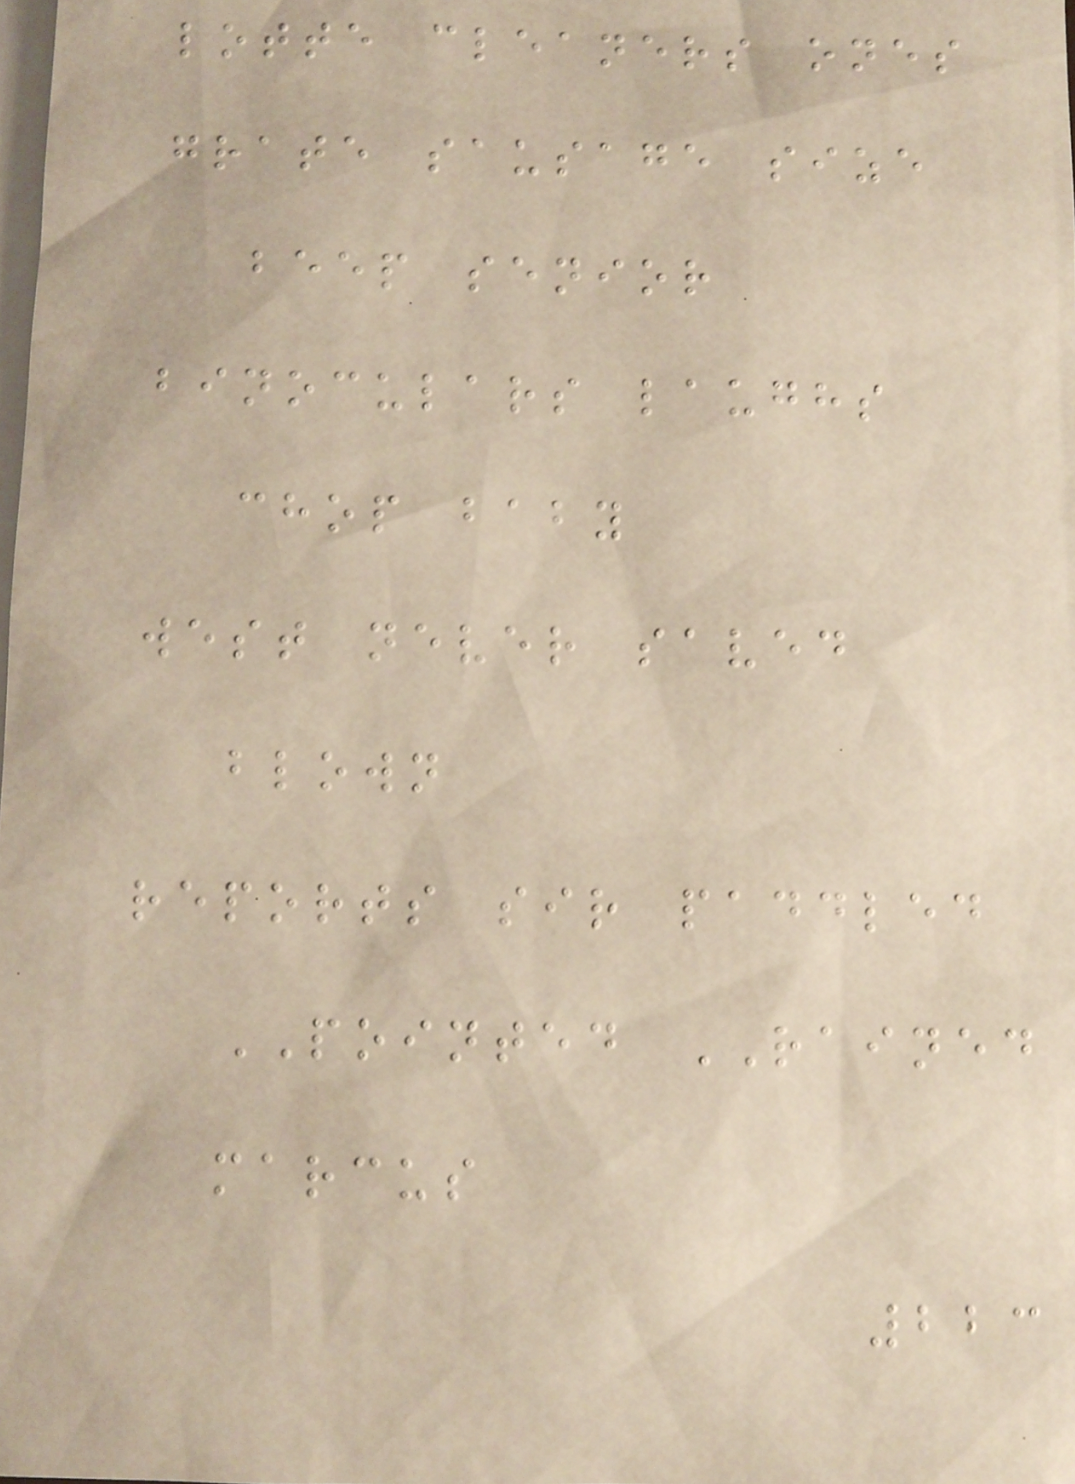lotte cleaners ones
grate sausage size
beep senior
binoculars laughs
chop baby
west never saved
blown
reports sir paddled
POINTED RAINED
marcus
223
